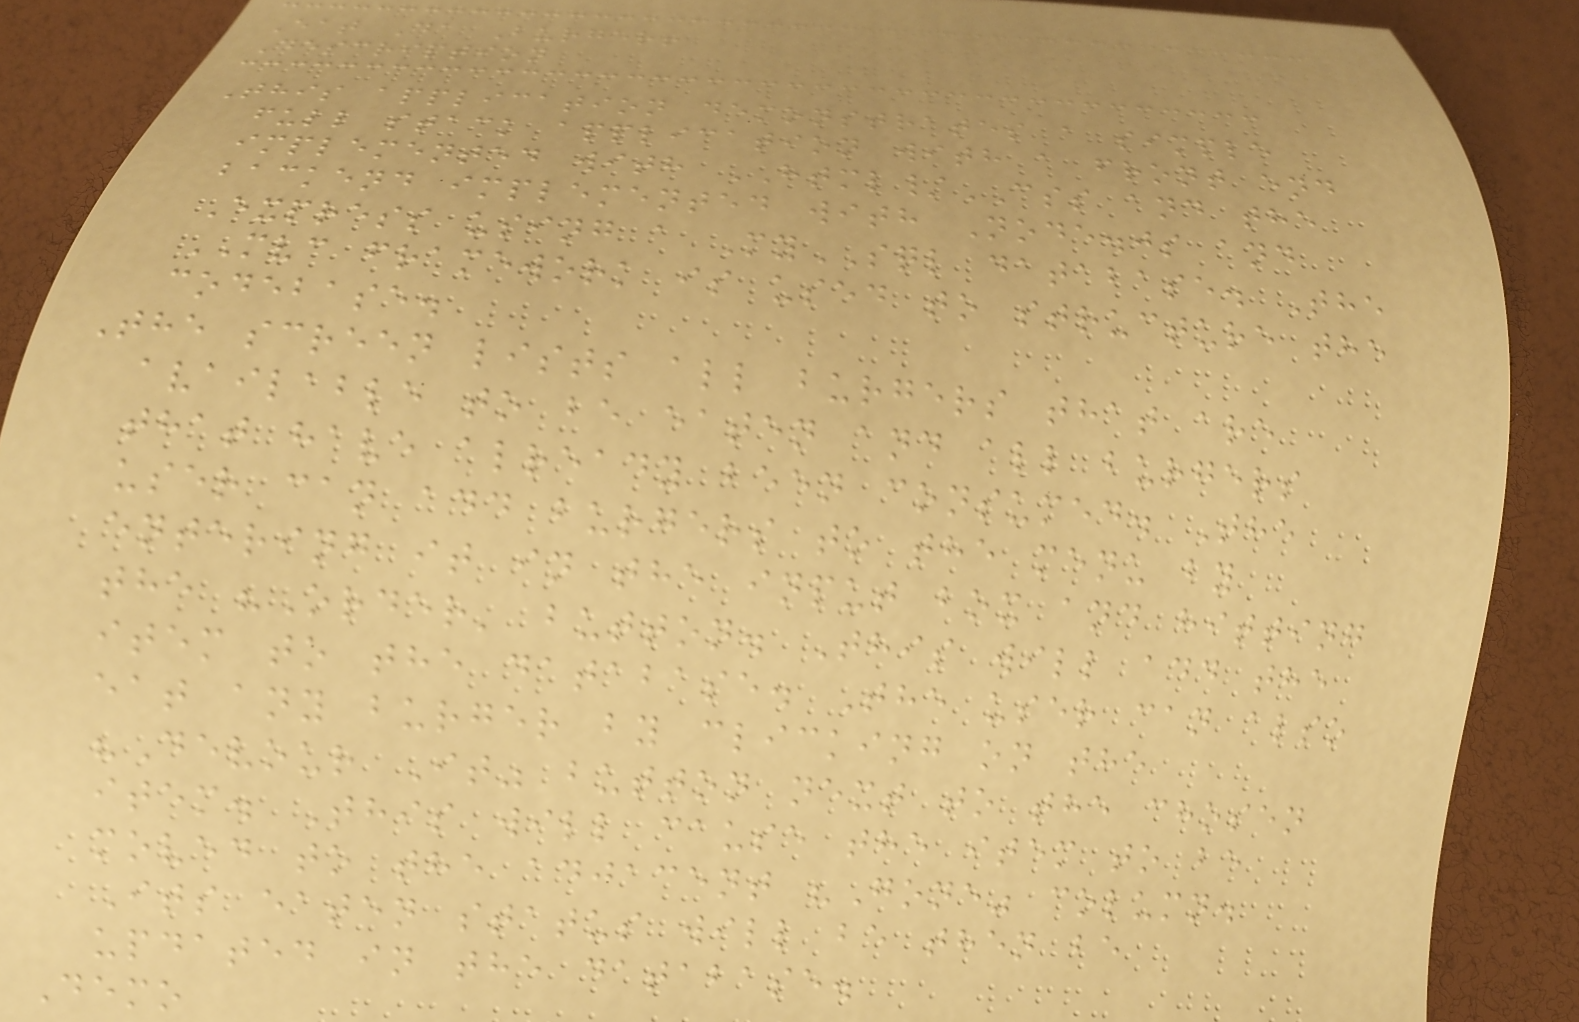Eat Da Burger!
Description
This application demonstrates a simple
full stack application with a front end
implemented with HTML/CSS and the
backend implemented with Node.js and
Express using a MySQL database. The
MVC framework is used to structure the
codebase.
The screen lists all burgers that are
available to be eaten and all burgers
that have already been consumed. The
user can add burgers to the menu by
entering it in the input box and hitting
the "Order' button. This will add the
item to the database. The user can also
eat any burger by clicking on the
"Devour It" button next to the chosen
item. This will cause the item to be
moved to the adjacent "Gone" column.
Its eaten status will be then be
updated in the database.
Demo
